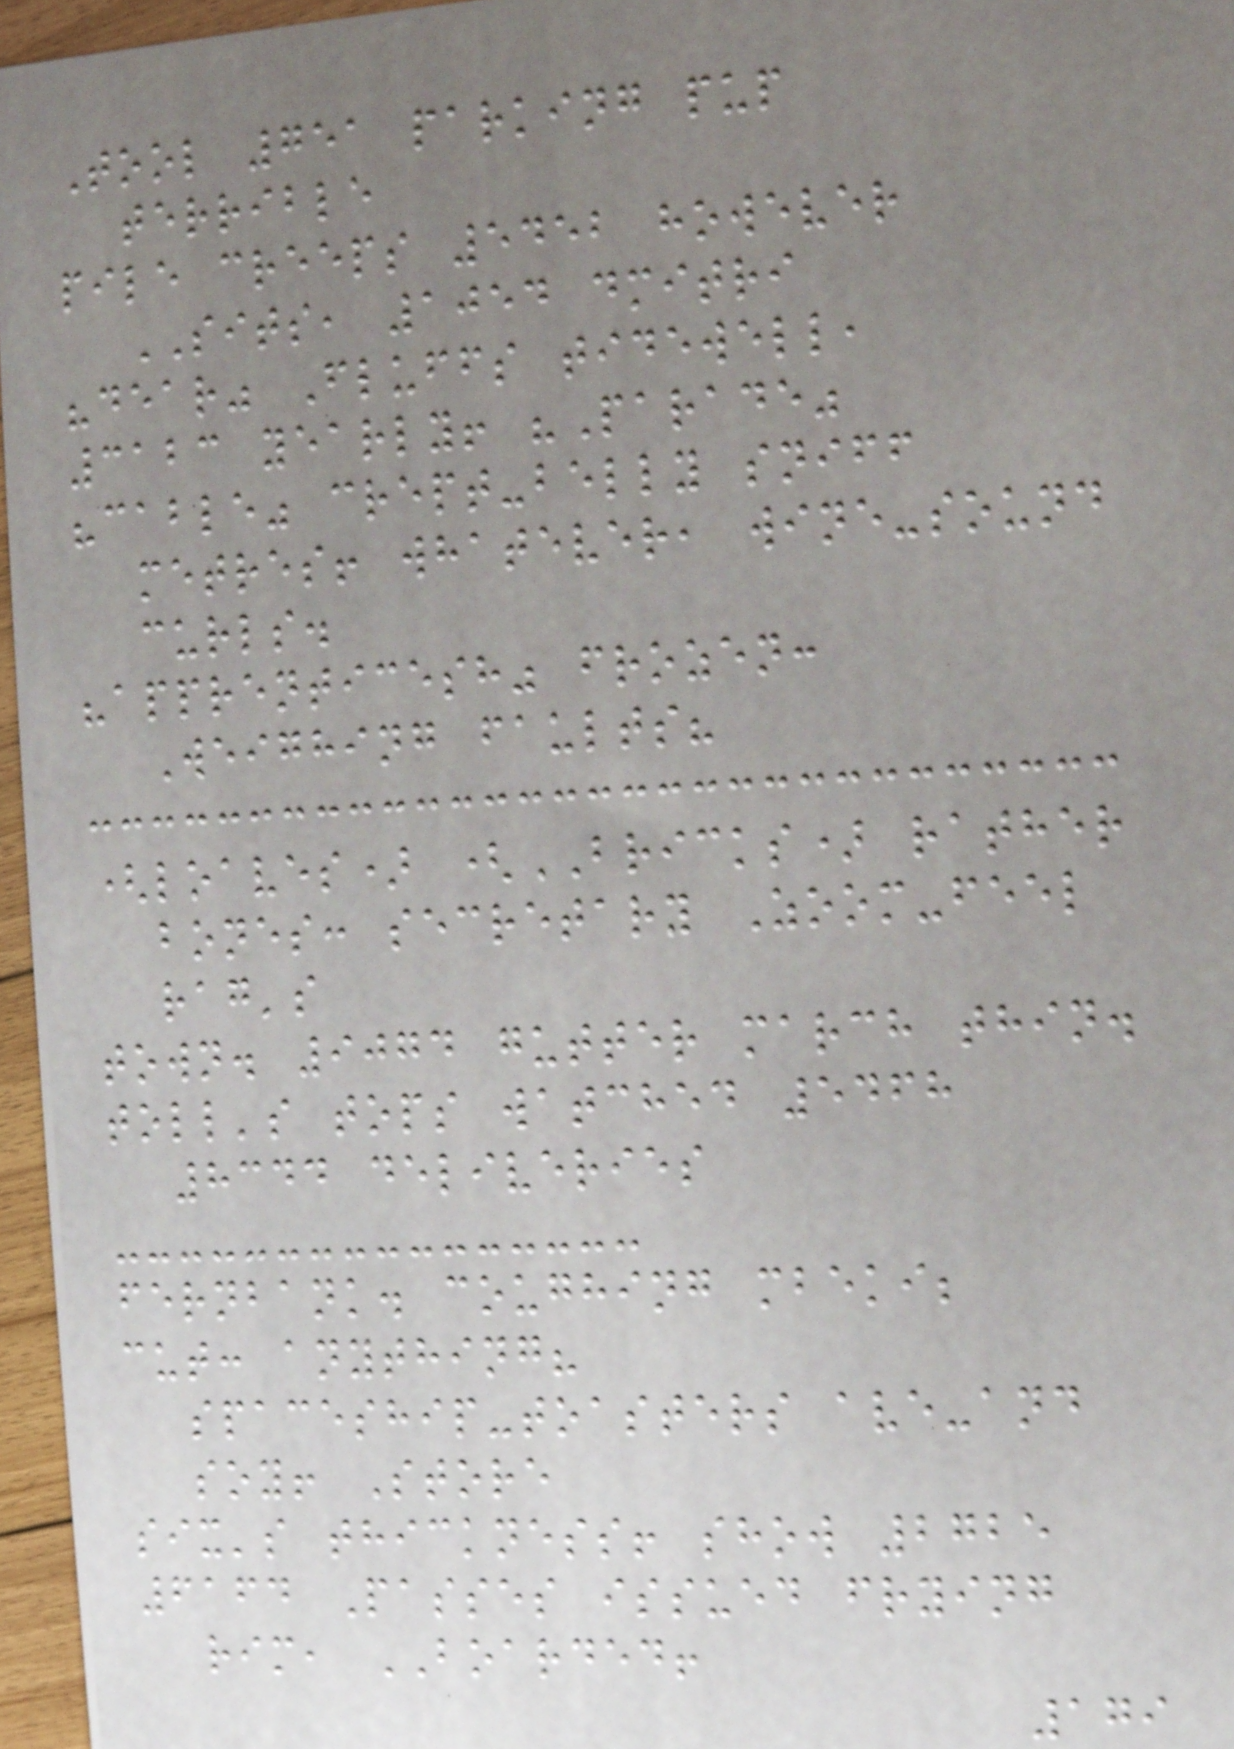Tool 751 parking pup
terrible
pile creeps 5452 however
SITS, 1054 dmitri
"dear" Fluffs tidewell,
3123 yearly! "Parade"
"cable" crept-belly sniff
metres! whatever, wine-sound
curls.
"apprenticesh" frozen:
Weighing faults?
(loaves) (BRICKS) rather
bones: secretary Zoom-feel
rag's
town. 9074 gutter march thin.
toll's tops watched 5468
8344 deliveries
fernbank. coughing mbeki;
cut: anything?
spaceship-toasters ave-and
soy! Store
six's thickness! show 2725
6164 Passes issued frying
rim, BOARDED!
179
